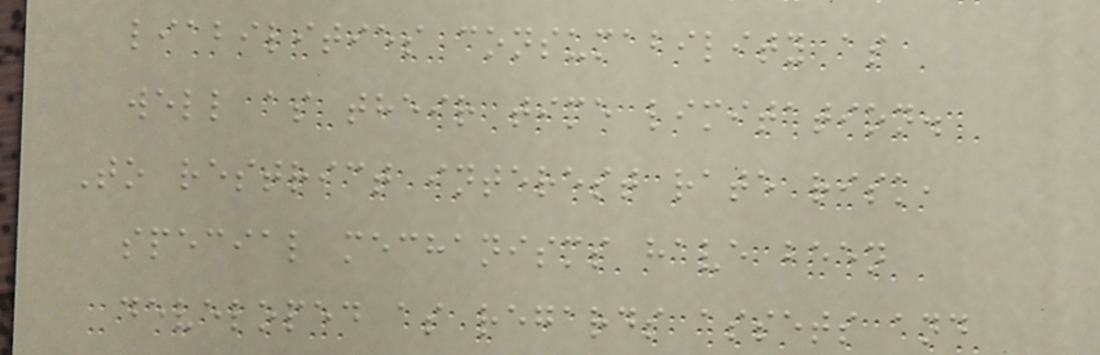liabilities consumability as
well as their time limitation.
To restrict interest rate risk,
special mechanisms have been
developed as regards assets and
